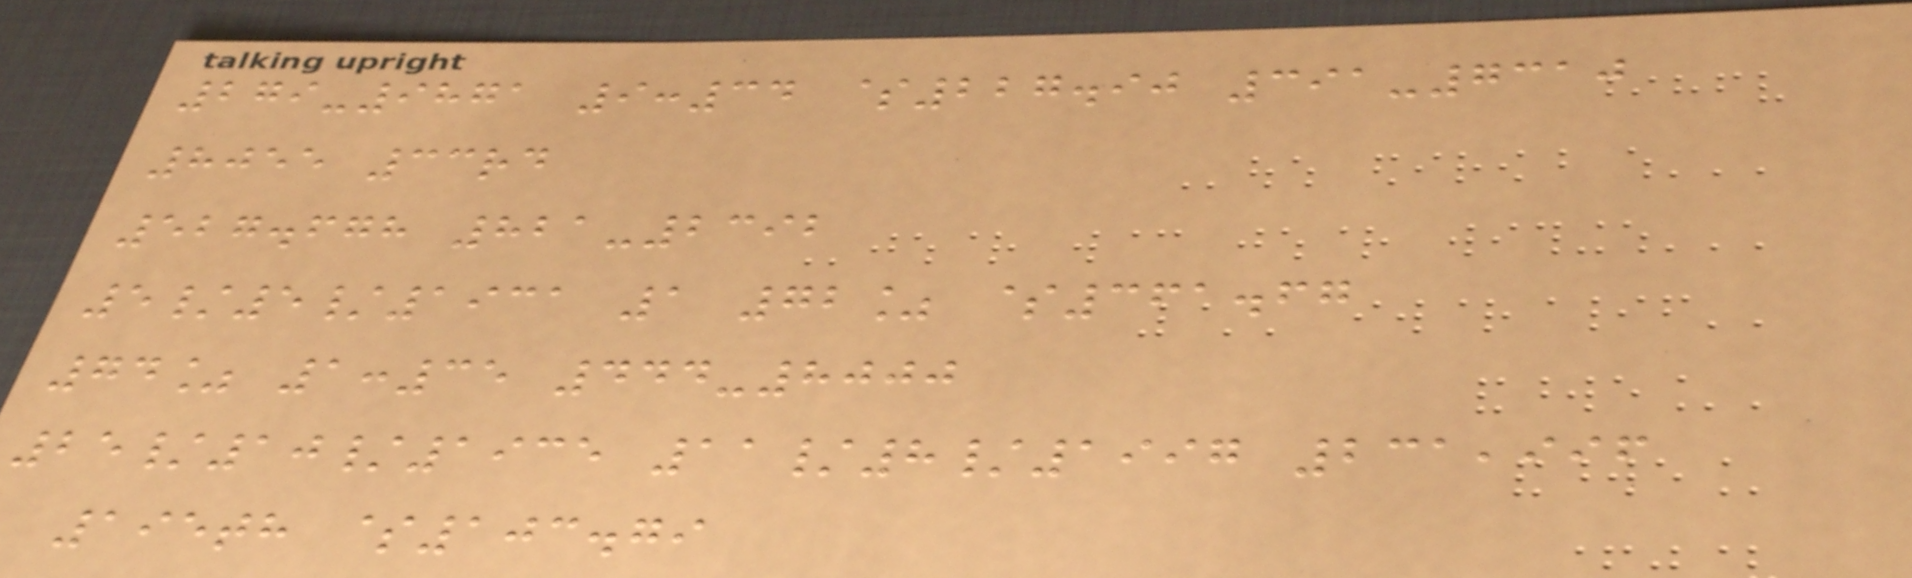279-9871 9:34 $227.90 391-7310
8055 33rd
527.678 821-2392
5/5/1931 1 72% $361.67
74% 1:35 444-8000
25/10/1935 11/8/1997 231,996
195th $103.79
